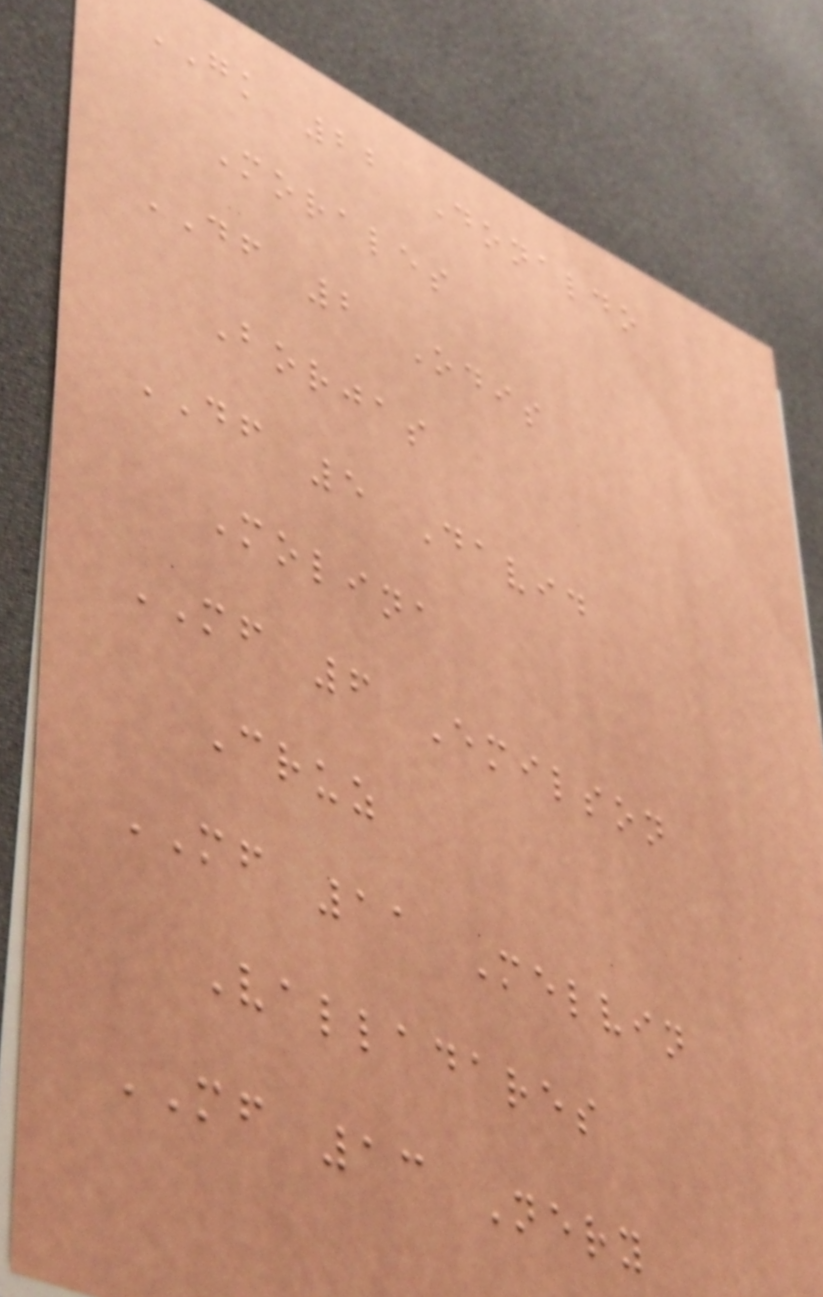GK 22 Donaldo
Morales
DF 2 Odis
Borjas
DF 5 David
Molina
MF 6 Emilson
Cruz
MF 11 Melvin
Valladares
MF 13 Nery
